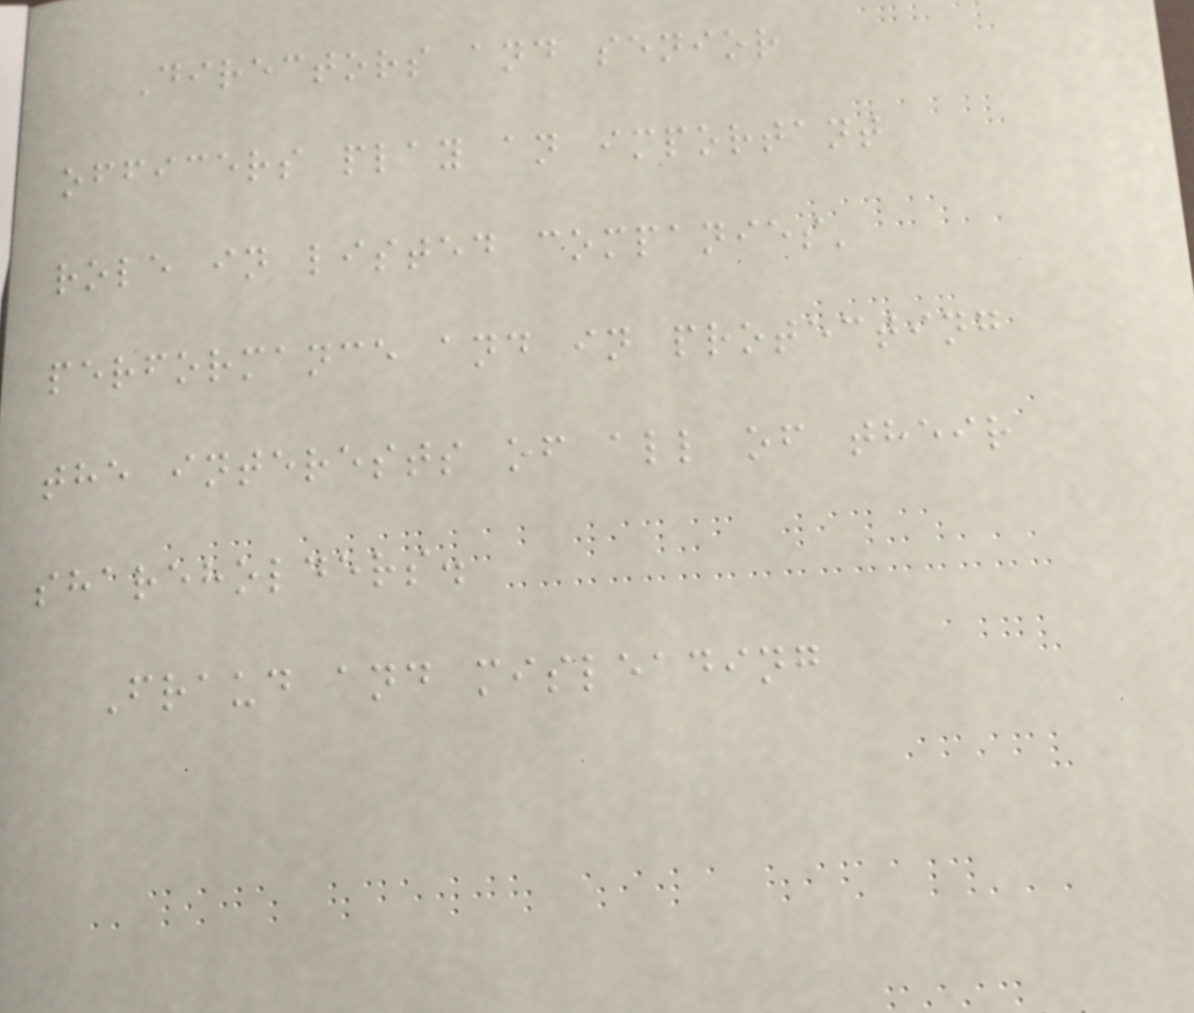Directors and senior
officers play an important
role in listed companies'
performance and in protecting
the interests of all of their
shareholders.
Fraud and misleading
